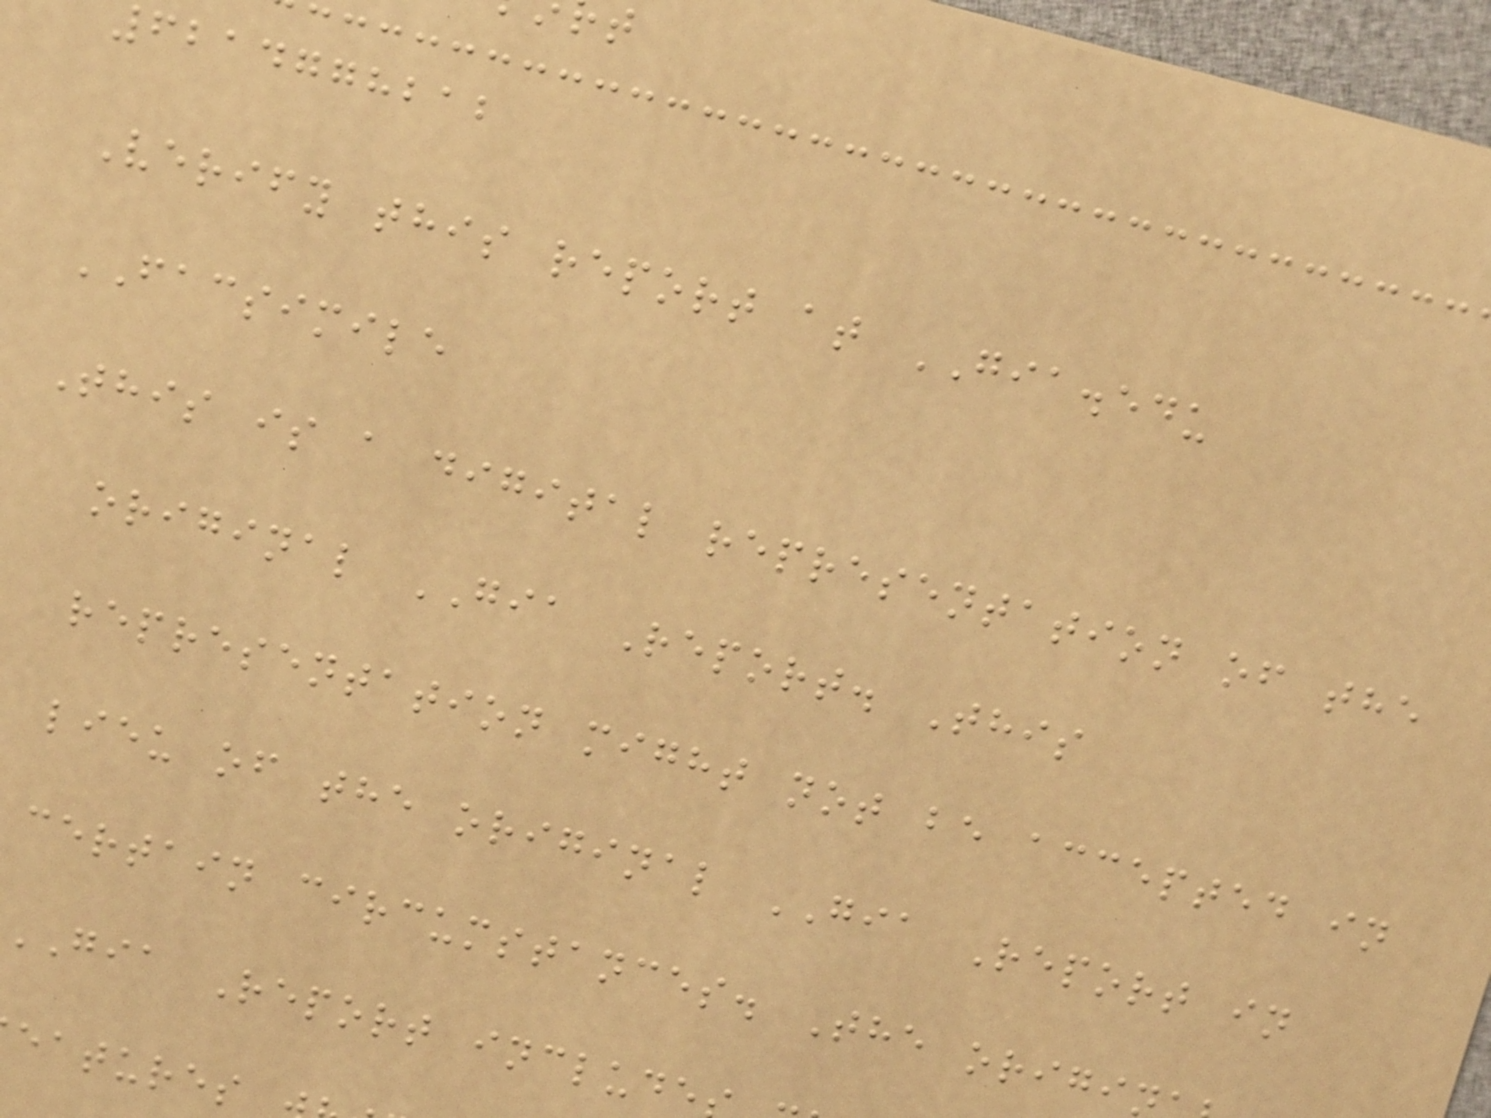6214778212
Verify this report at GIA.edu
FACSIMILE
This is a digital representation of the
original GIA Report. This
representation might not be accepted in
lieu of the original GIA Report in
certain circumstances. The origi
GIA Report include
